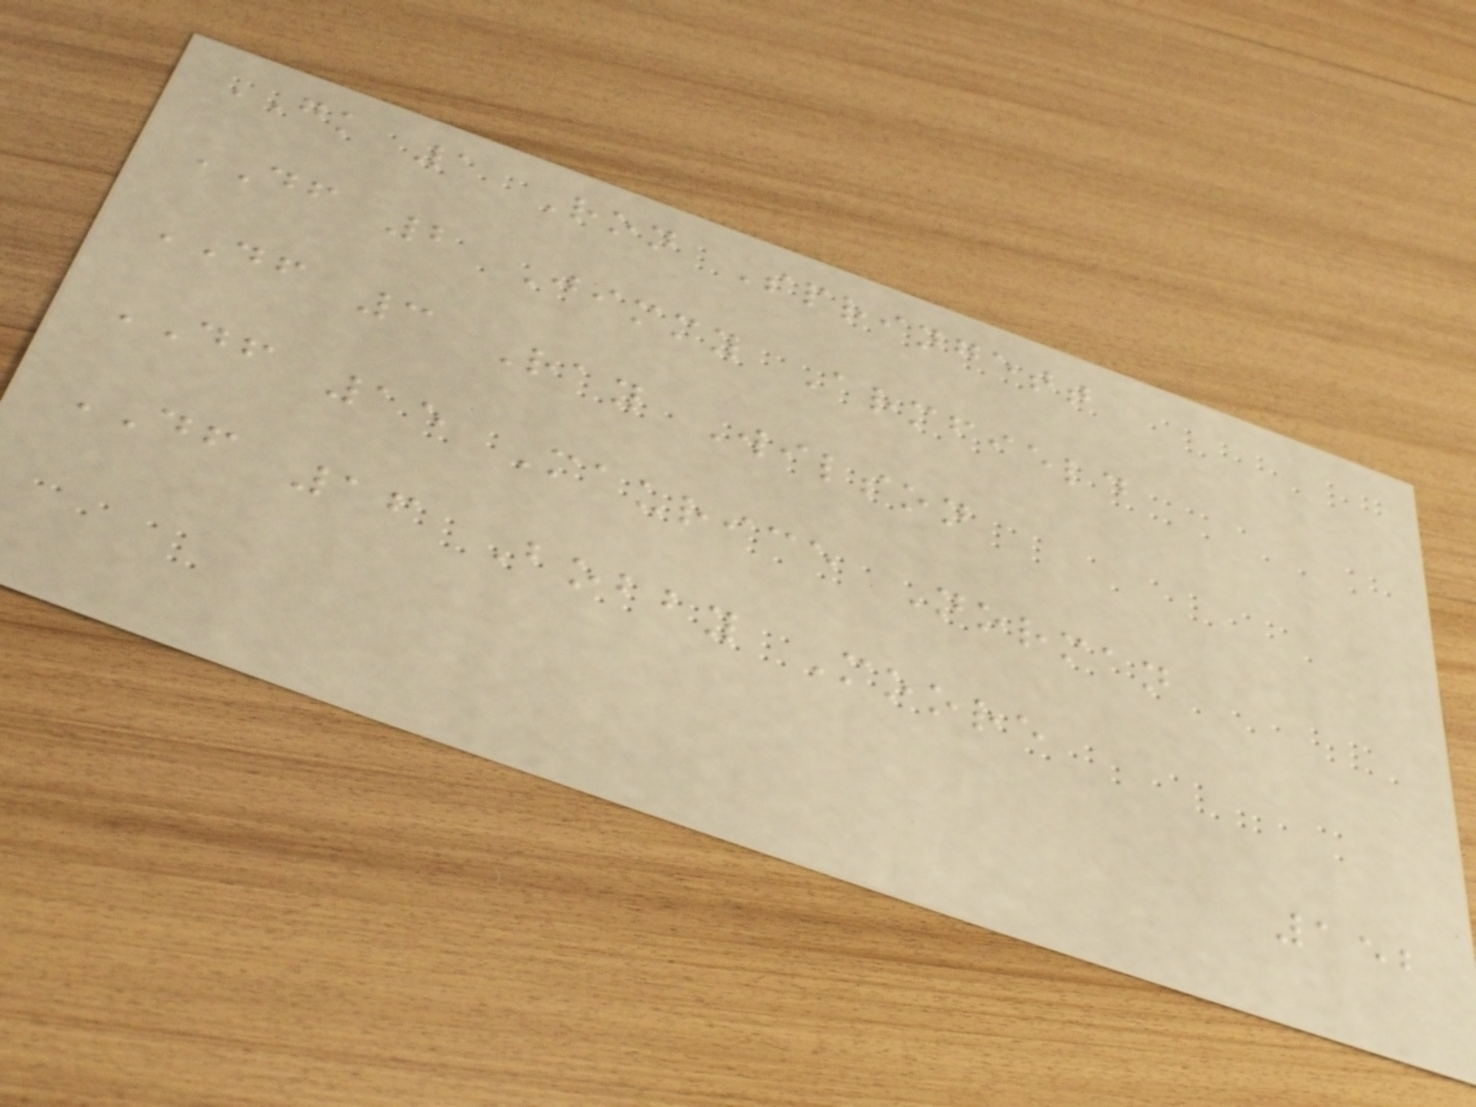GK 1 Ron Springett
DF 2 Jimmy Armfield
DF 3 Ray Wilson
DF 15 Maurice Norman
DF 16 Bobby Moore
152
